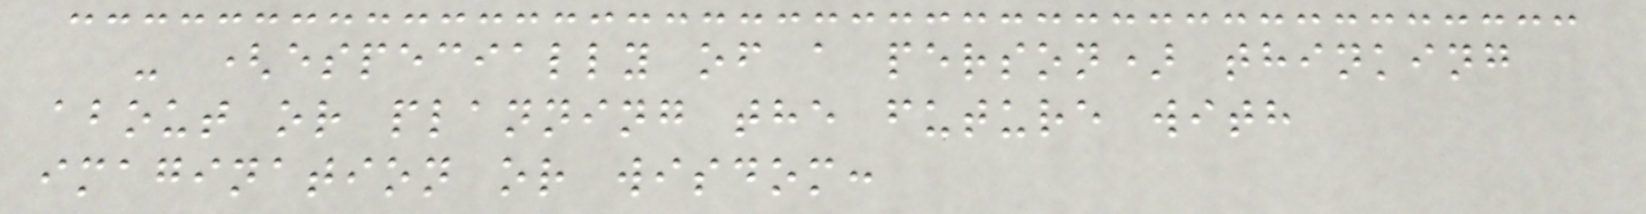- (especially of a person) thinking
about or planning the future with
imagination or wisdom:
